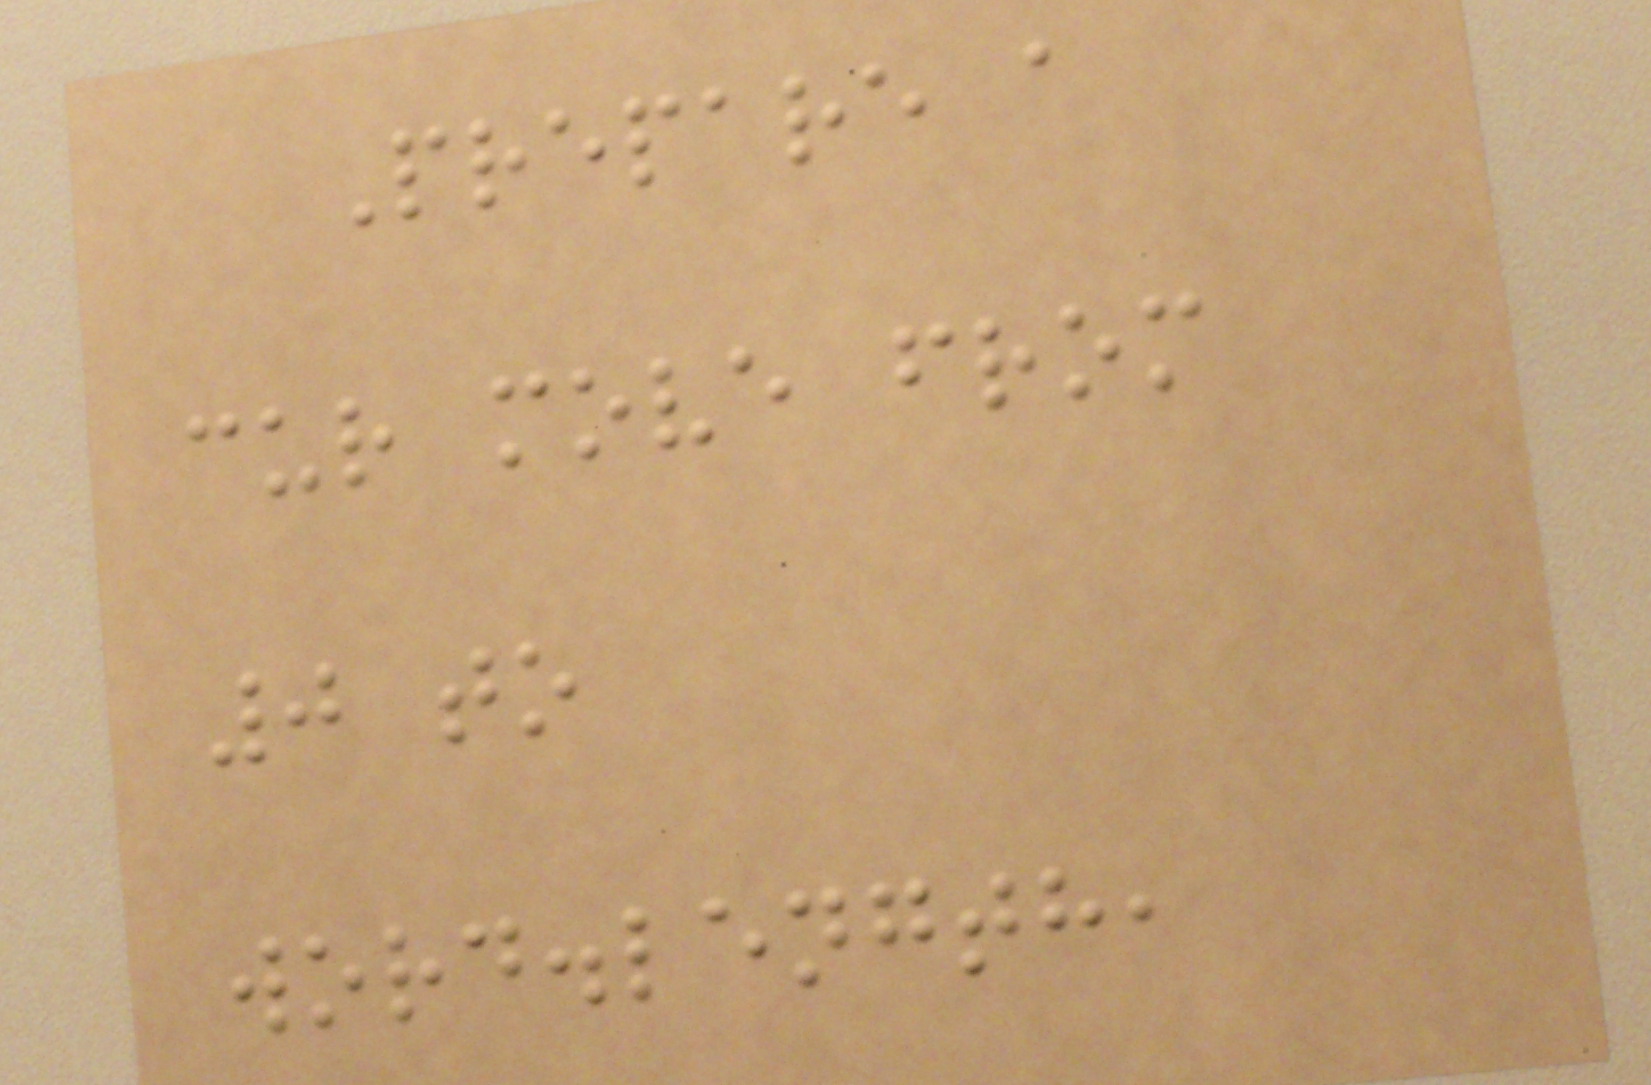Prepare a
cur move from
0 to
word.length,
